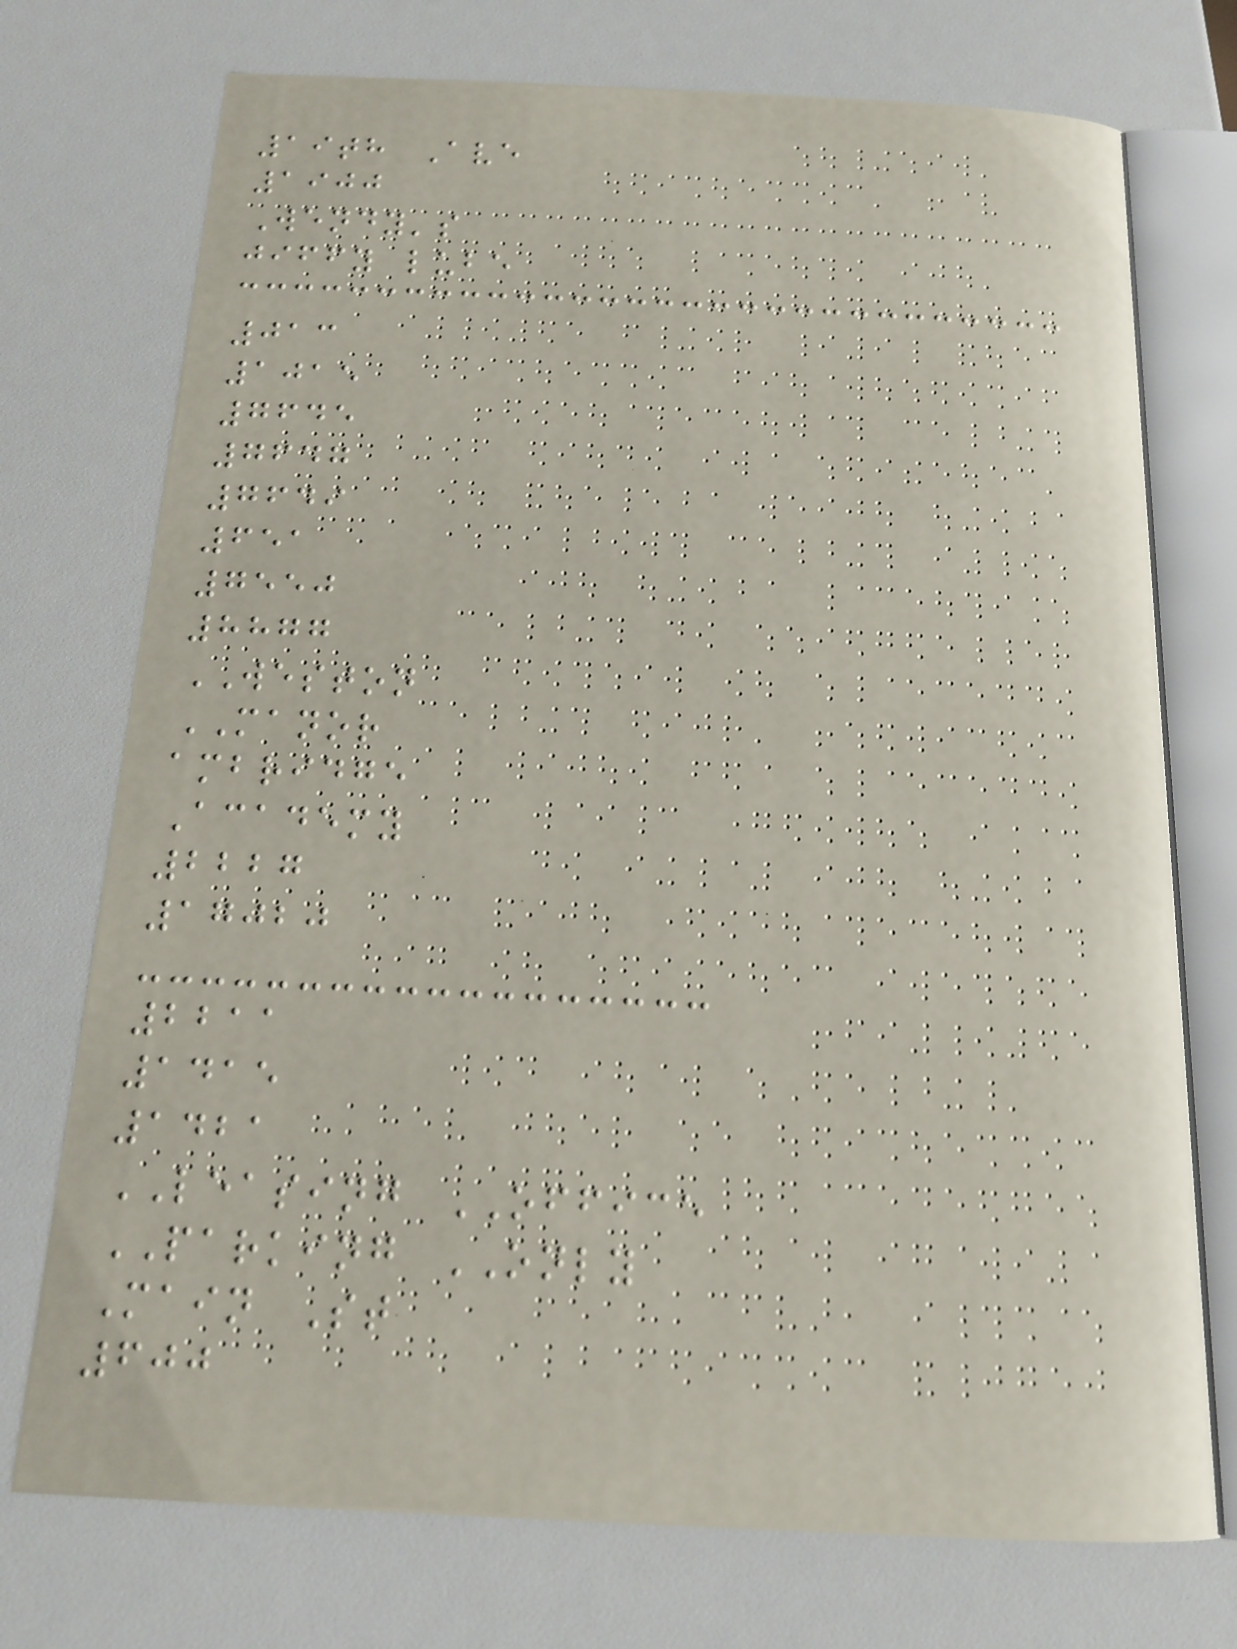19th Ave
1900
Wendy's
jiffy lube
013
1015
7645
7647
7649
651
7550
8877
WESTON
MANOR
ambridge
Academy
2227
17020
2211
1415
1421
LEASING OFFICE
PARKING ONLY
Main St
600
